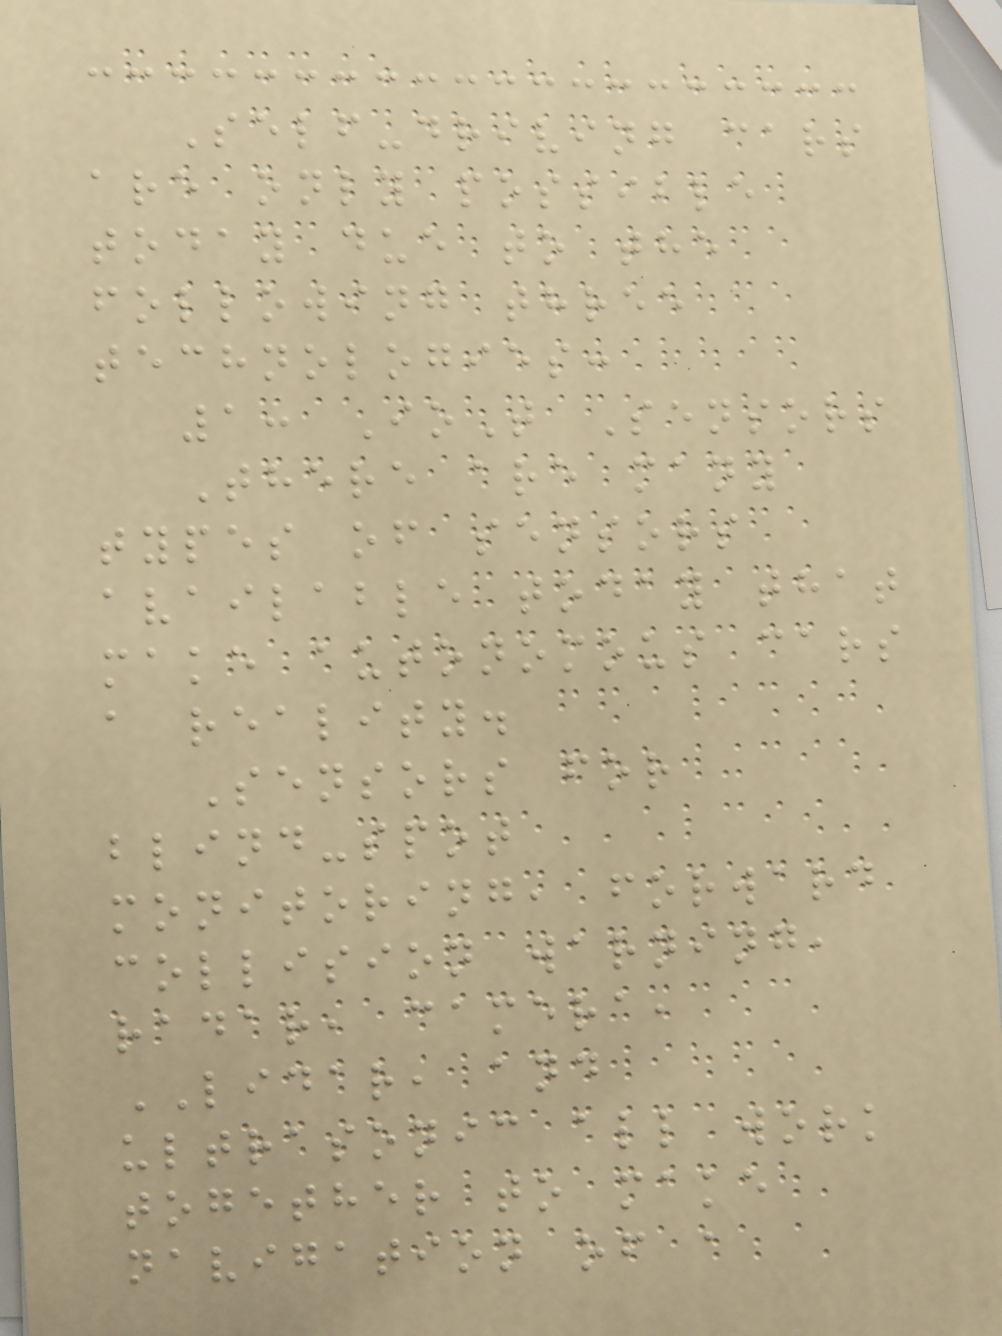Self-driving cars
are only possible
today due to the
following three
technologies:
1: IoT Sensors
There are many
types of sensors
available today that
make autonomous cars
a reality.
Sensors for
blind-spot
monitoring, forward
collision warning,
radar, camera,
LIDAR, and
ultrasonic all work
together to make
navigation of a
